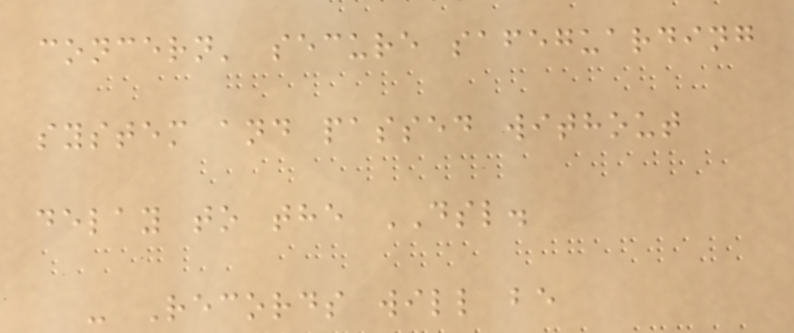concern' secure safeguarding
system and passed without
delay to the DSL.
- Records will be
